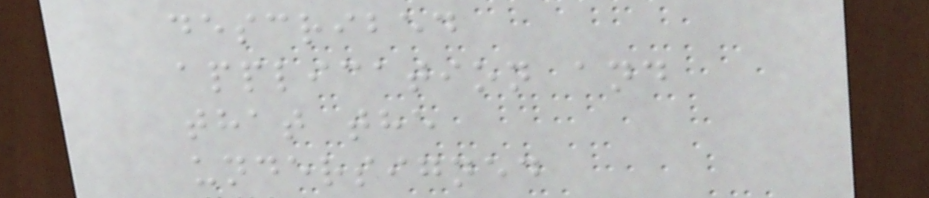described
application and
that the
undersigned
